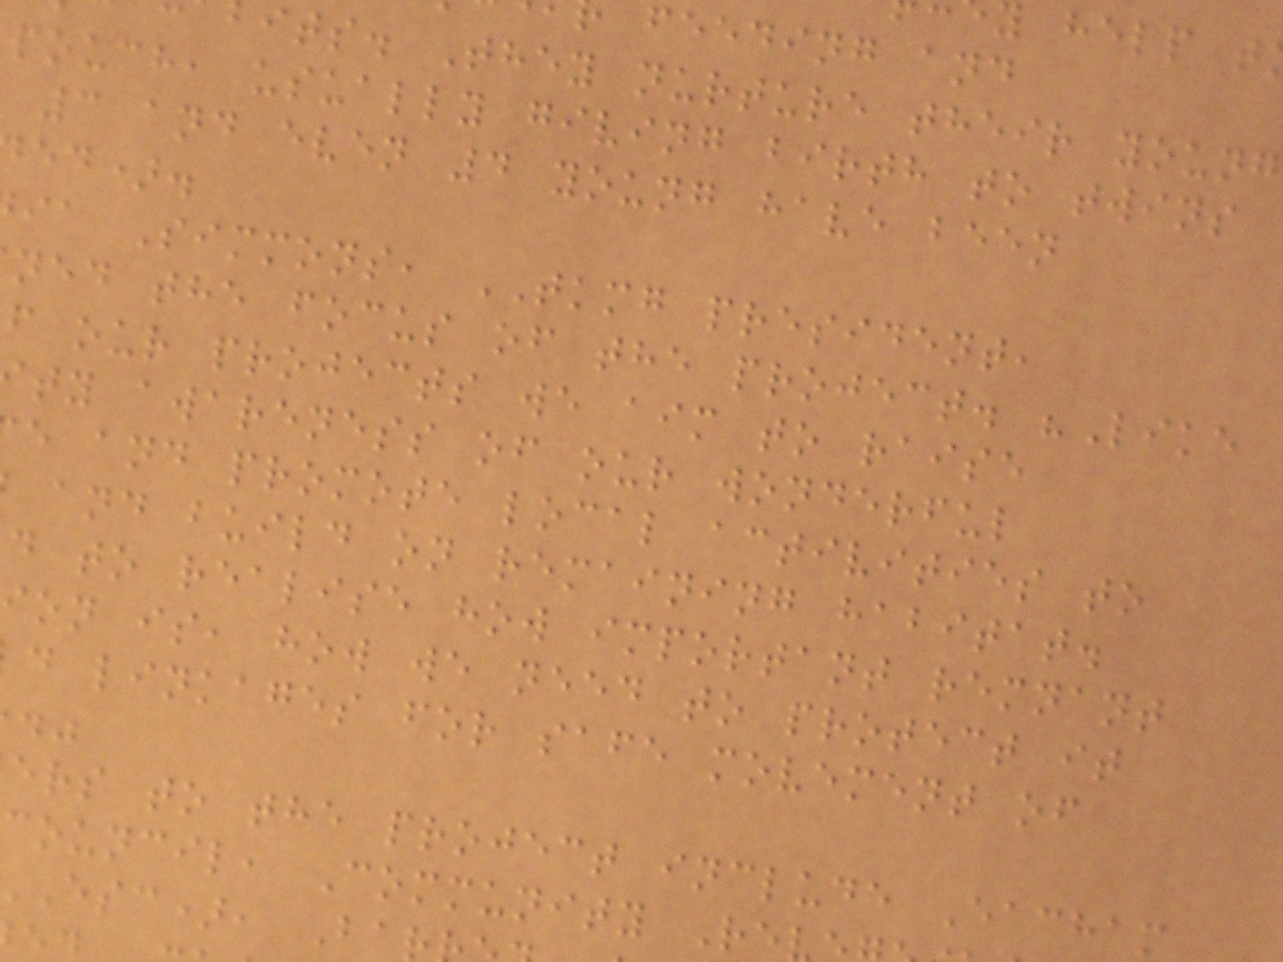feeding and
its. They nurture their young
pouch, usually giving birth to twins
3 and even 4 young have been
ed).
ia Simmons, TKMG president,
ned the focus of the project. "Like
f our projects we aim to raise
ty awareness of our wonderful
e and promote local activities to
and build on remaining habitat.
d to realise how important remnant
on is, how we need to protect it
d linkages for safe movement of
ers to the project include Eacham
council, Community Re
esc), Ba
